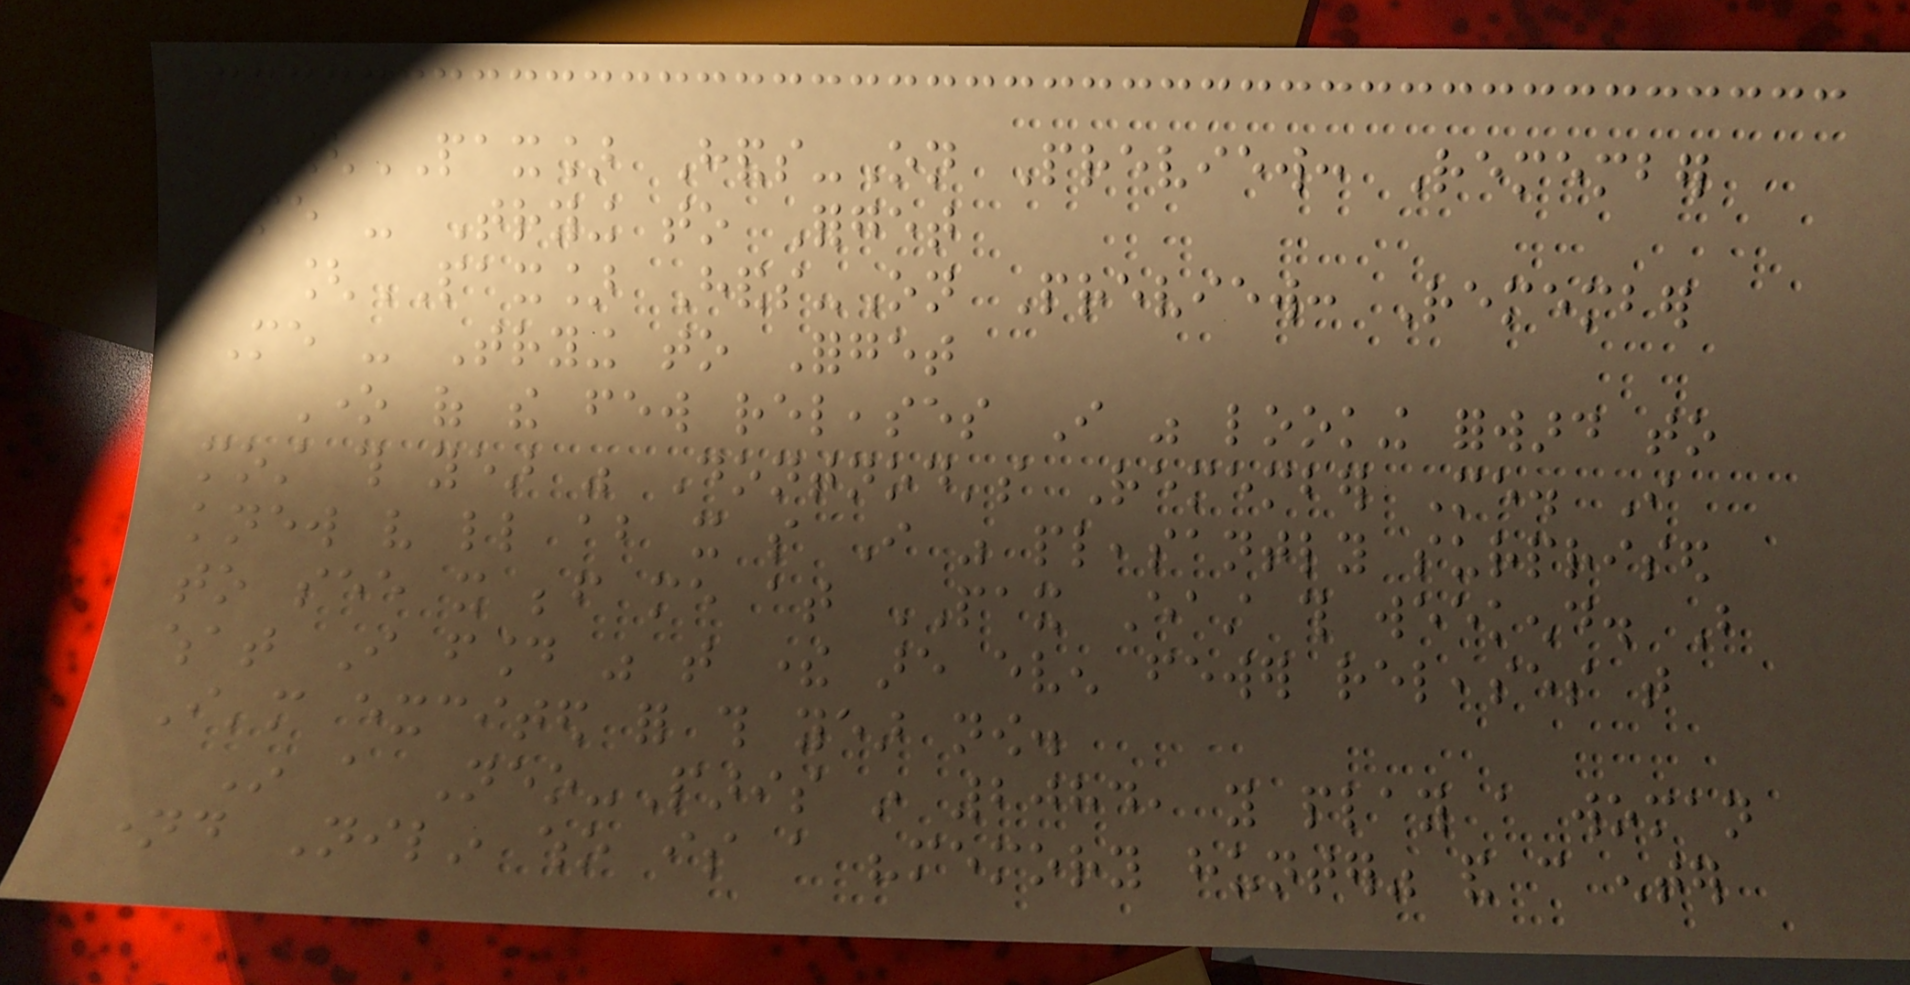[PAX] Hands-On Preview: Remember
Me - Trying to Forget
[PAX] Hands-On Preview: Remember
Me - Trying to Forget
One of the few releases I was looking forward to
most this year was Dontnod's Remember Me. I
knew very little about it so I was pleasantly surprised
to see it before me at PAX East this weekend. But
what I found was that there are even fewer releases that
I'm excited for this year now.
In a Neo-Paris in 2084, you play a woman
named Nilin who is a "memory hunter" and can enter
